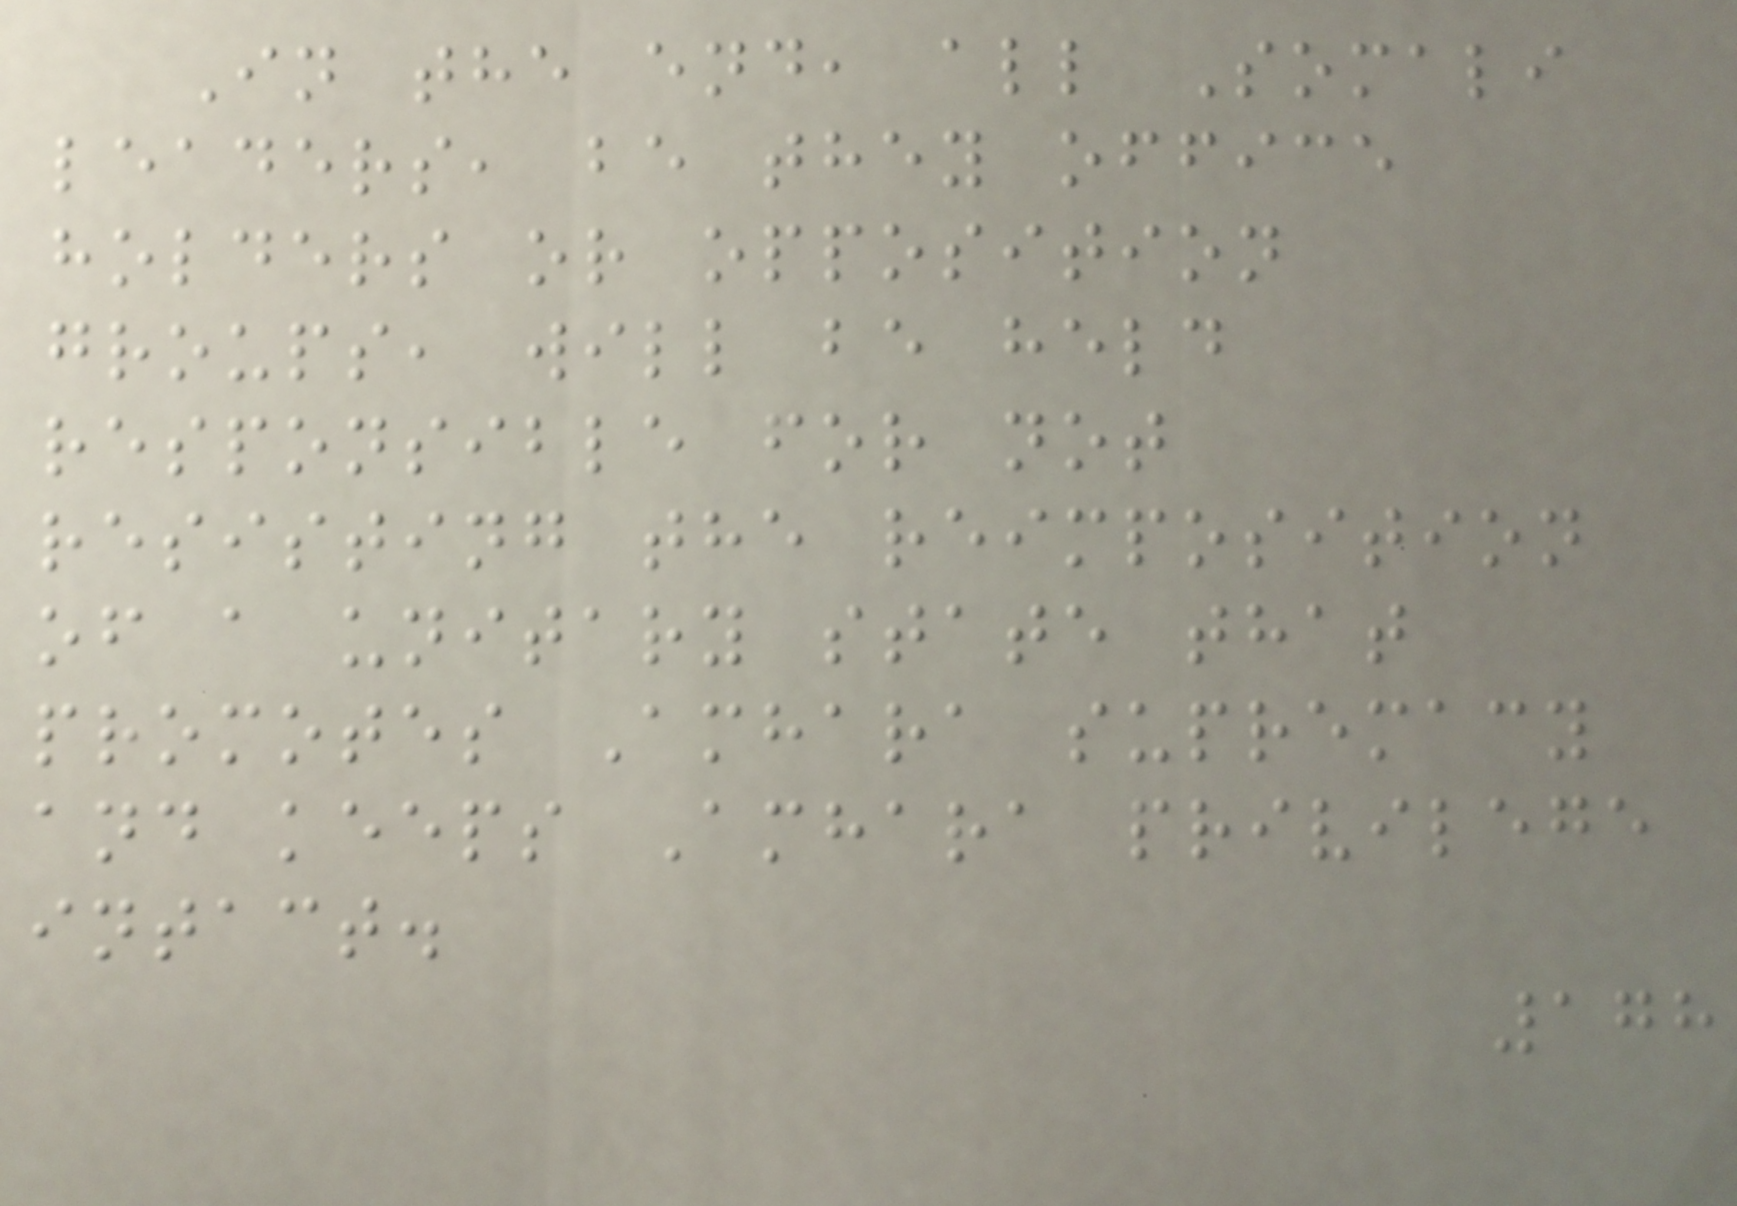In the end, all Somali
leaders, be they office
holders or opposition
groups, will be held
responsible for not
resisting the reimposition
of a unitary state that
promotes Amhara supremacy
and keeps Amhara privilege
intact.
178
